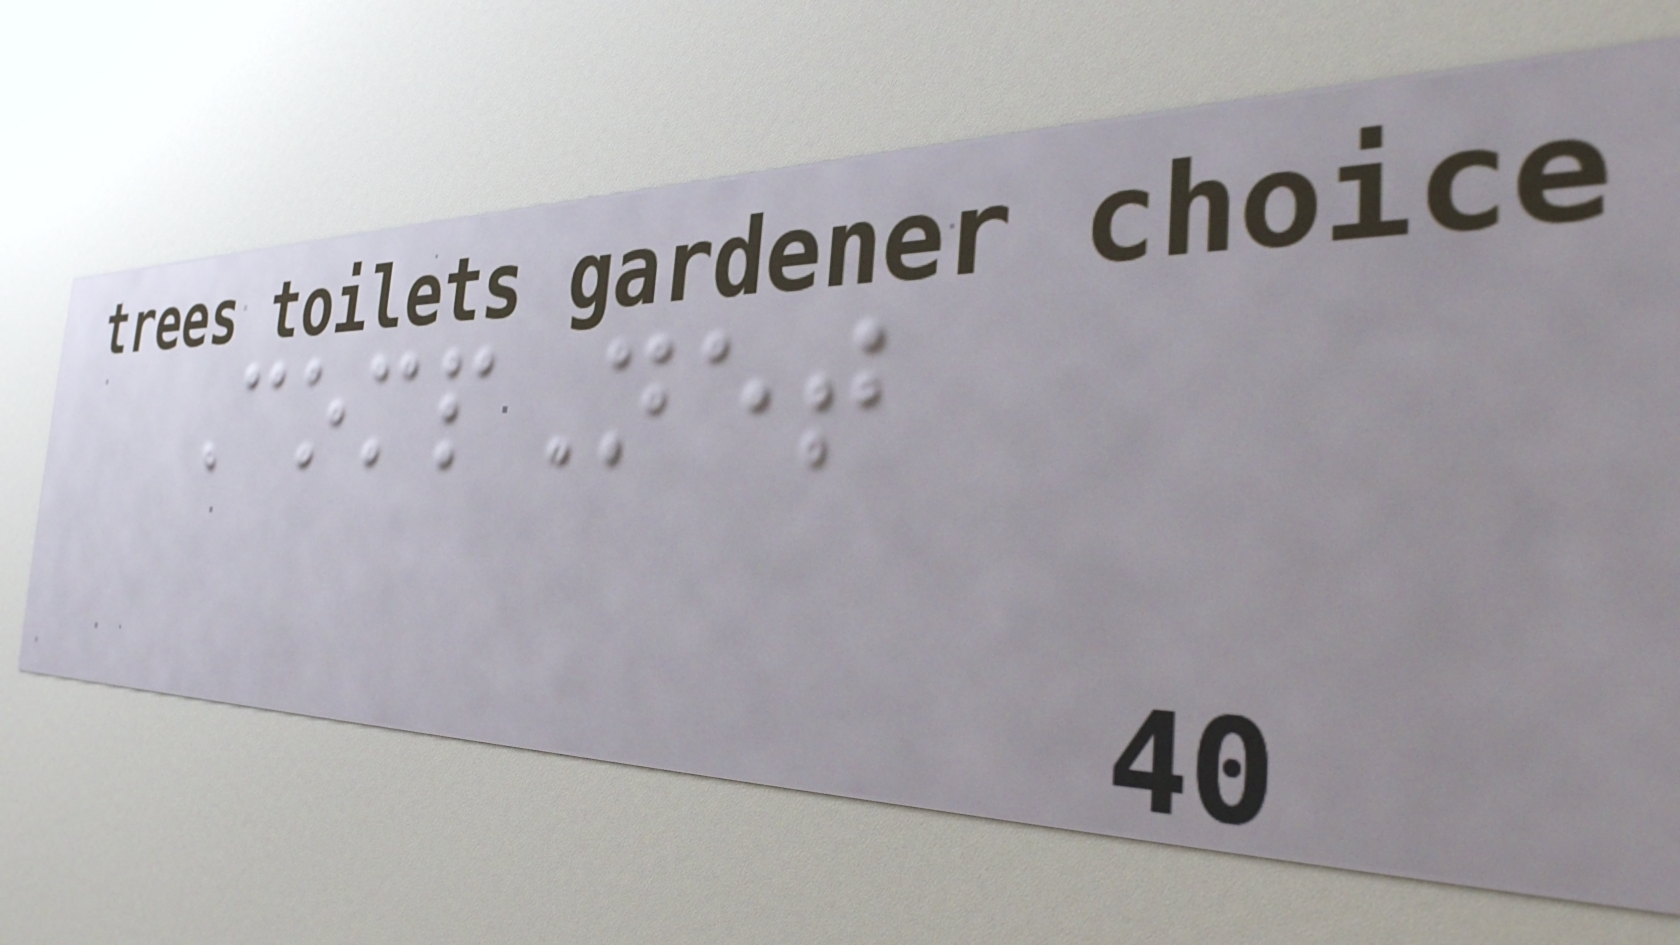CompNet
